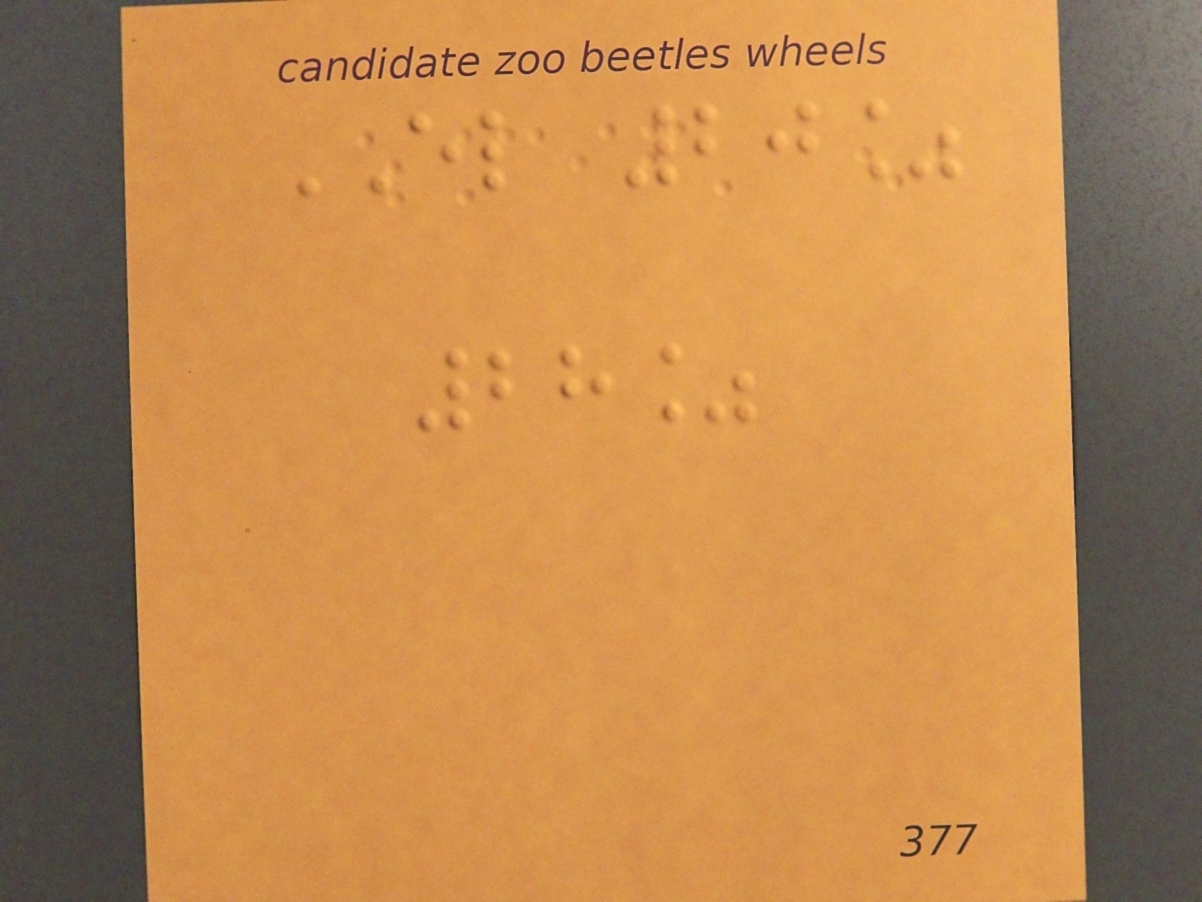EL 20%
28%
